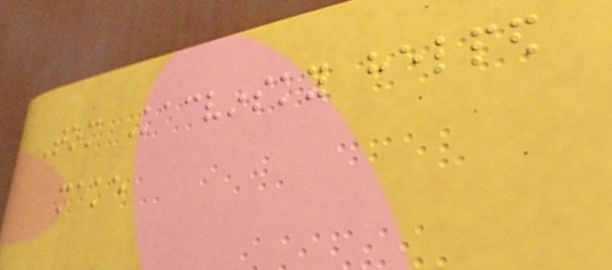Tom Kacvinsky helped
make
